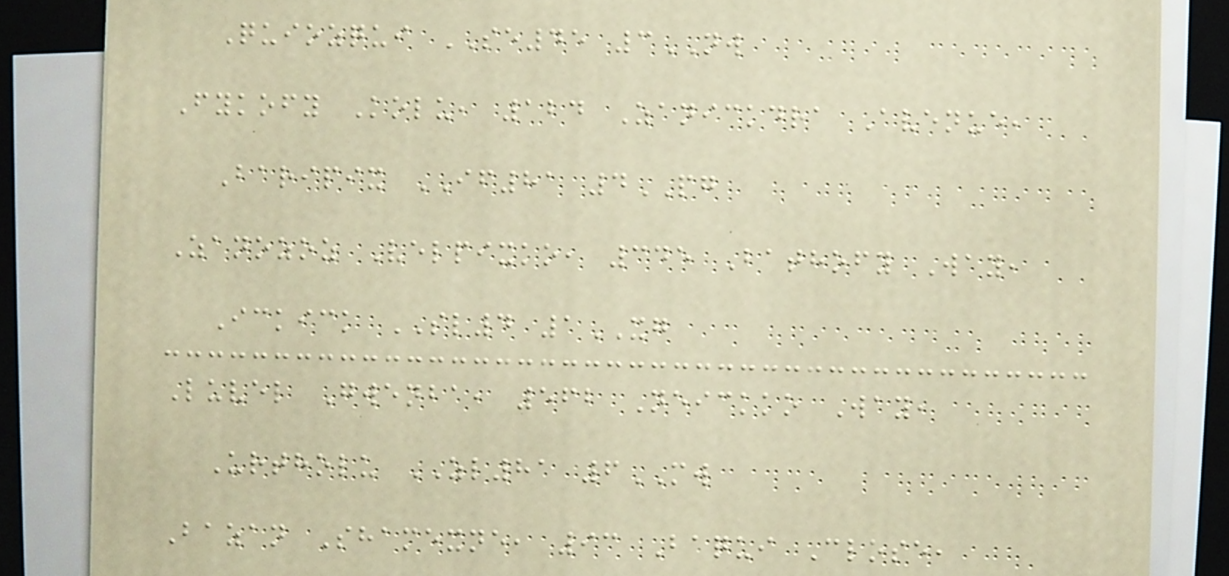Quiozqui SE45 3NW
Fykofy Kolu, 124 Zanickdra Avenue,
Baripix IF81 4PG
Zanozoz Velpixko, 345 Bathofy Way,
Ickick SL4 1XG
Luvel Gwenba, 562 Neickko Way,
Urtholu ZL81 6MW
Bazan Shamexne, 93 Baqui Close,
